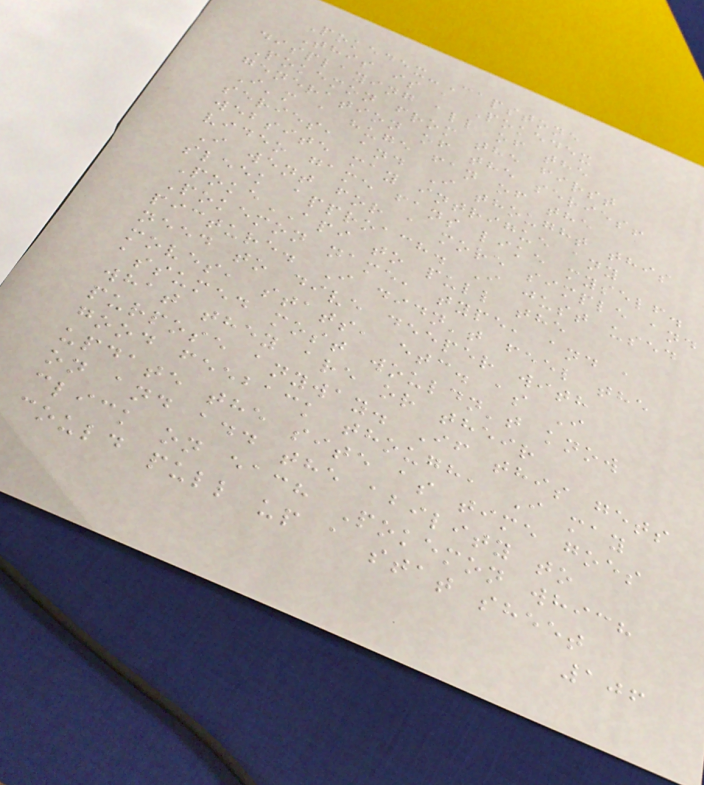Pokedex-Capstone
This is a Pokedex
displaying all of the
Pokemon from the first
generation of the series!
I'm a huge fan of the
series, and I thought this
website may intrigue any
video game fans like myself.
I went for a more simple and
sleek approach. I just used
PokeAPI to pull the
Pokemon name, type, and a
picture. I didn't feel the
need to dive deeper with
moves, stats, etc. as I
assumed most wouldn't know
what they are or their
purpose anyway. If this gets
good feeback though, I may
update the site as time goes
on and add the ability to
click on each Pokemon which
could pull up a stat sheet
106
